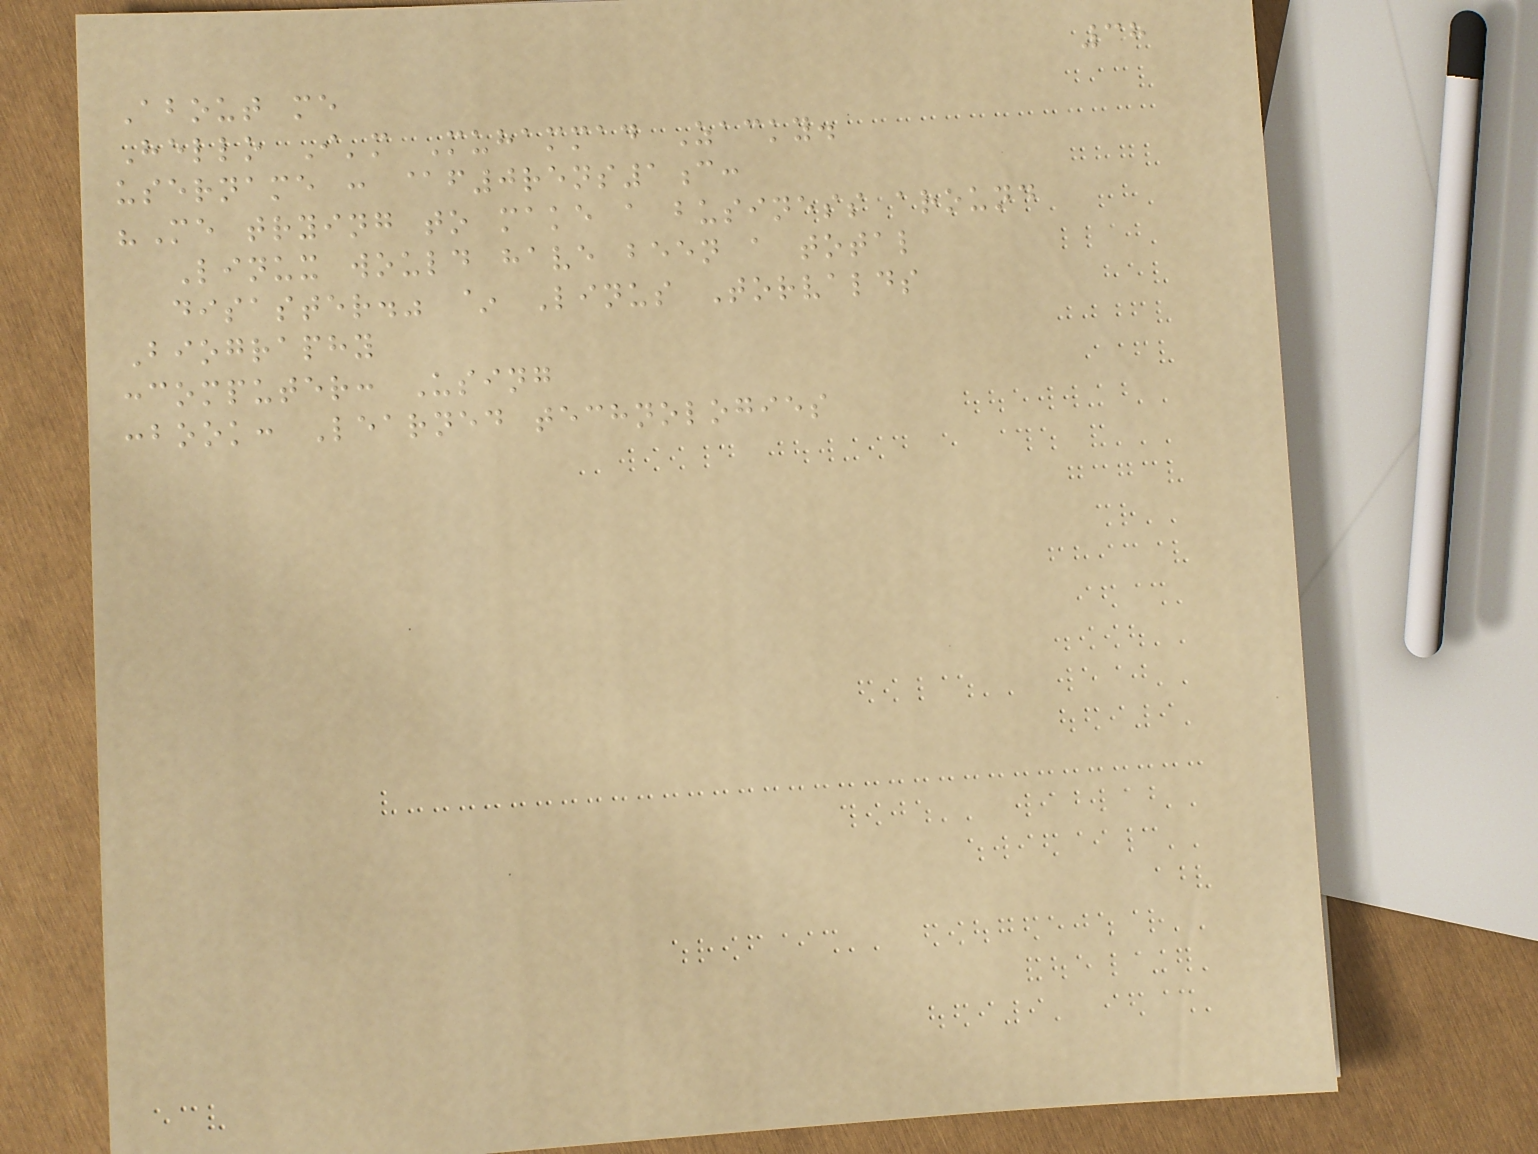38
About me
Hello I'm Muhammad Zacky.
username : @f0rens1c:
"Me trying to make a business around
Linux would have been a total
disaster." ~ Linus Torvalds
Biography
:computer: Using
:book: Learned technologies
